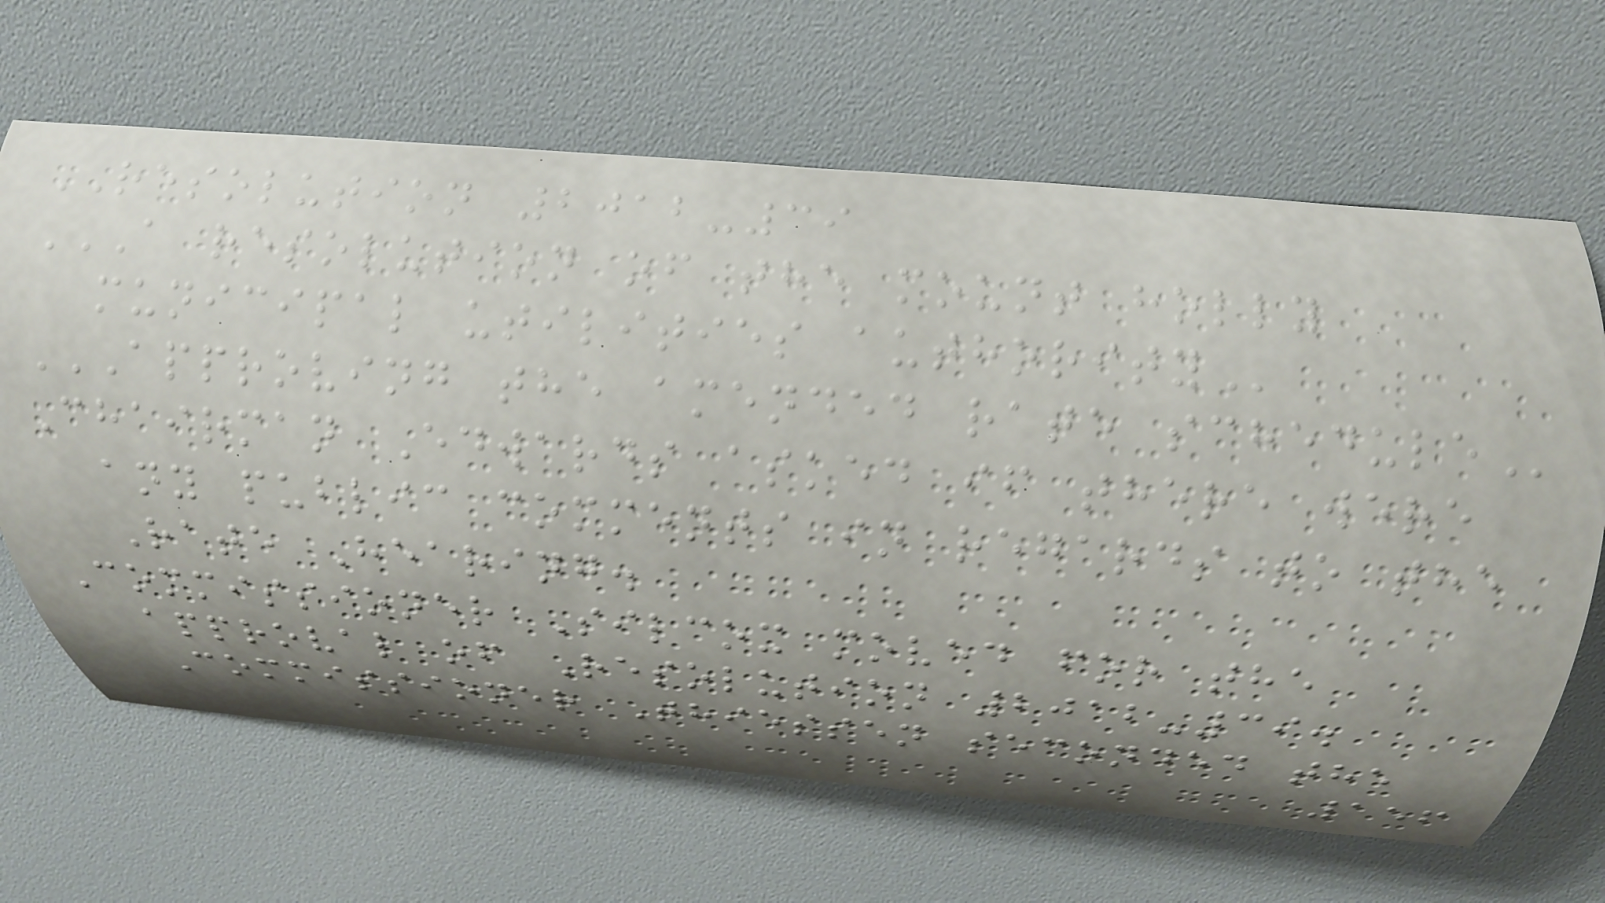RESOLUTION 2012-39
A RESOLUTION OF THE MOUNT HOLLY
MUNICIPAL UTILITIES AUTHORITY
APPROVING THE AMENDED RATE SCHEDULE
Chairman Edwards asked if there were
any public comments in regards to the
Rate Hearing.
Commissioner Silcox moved for the
approval of Resolution 2012-39.
Commissioner Thiessen seconded the
156
